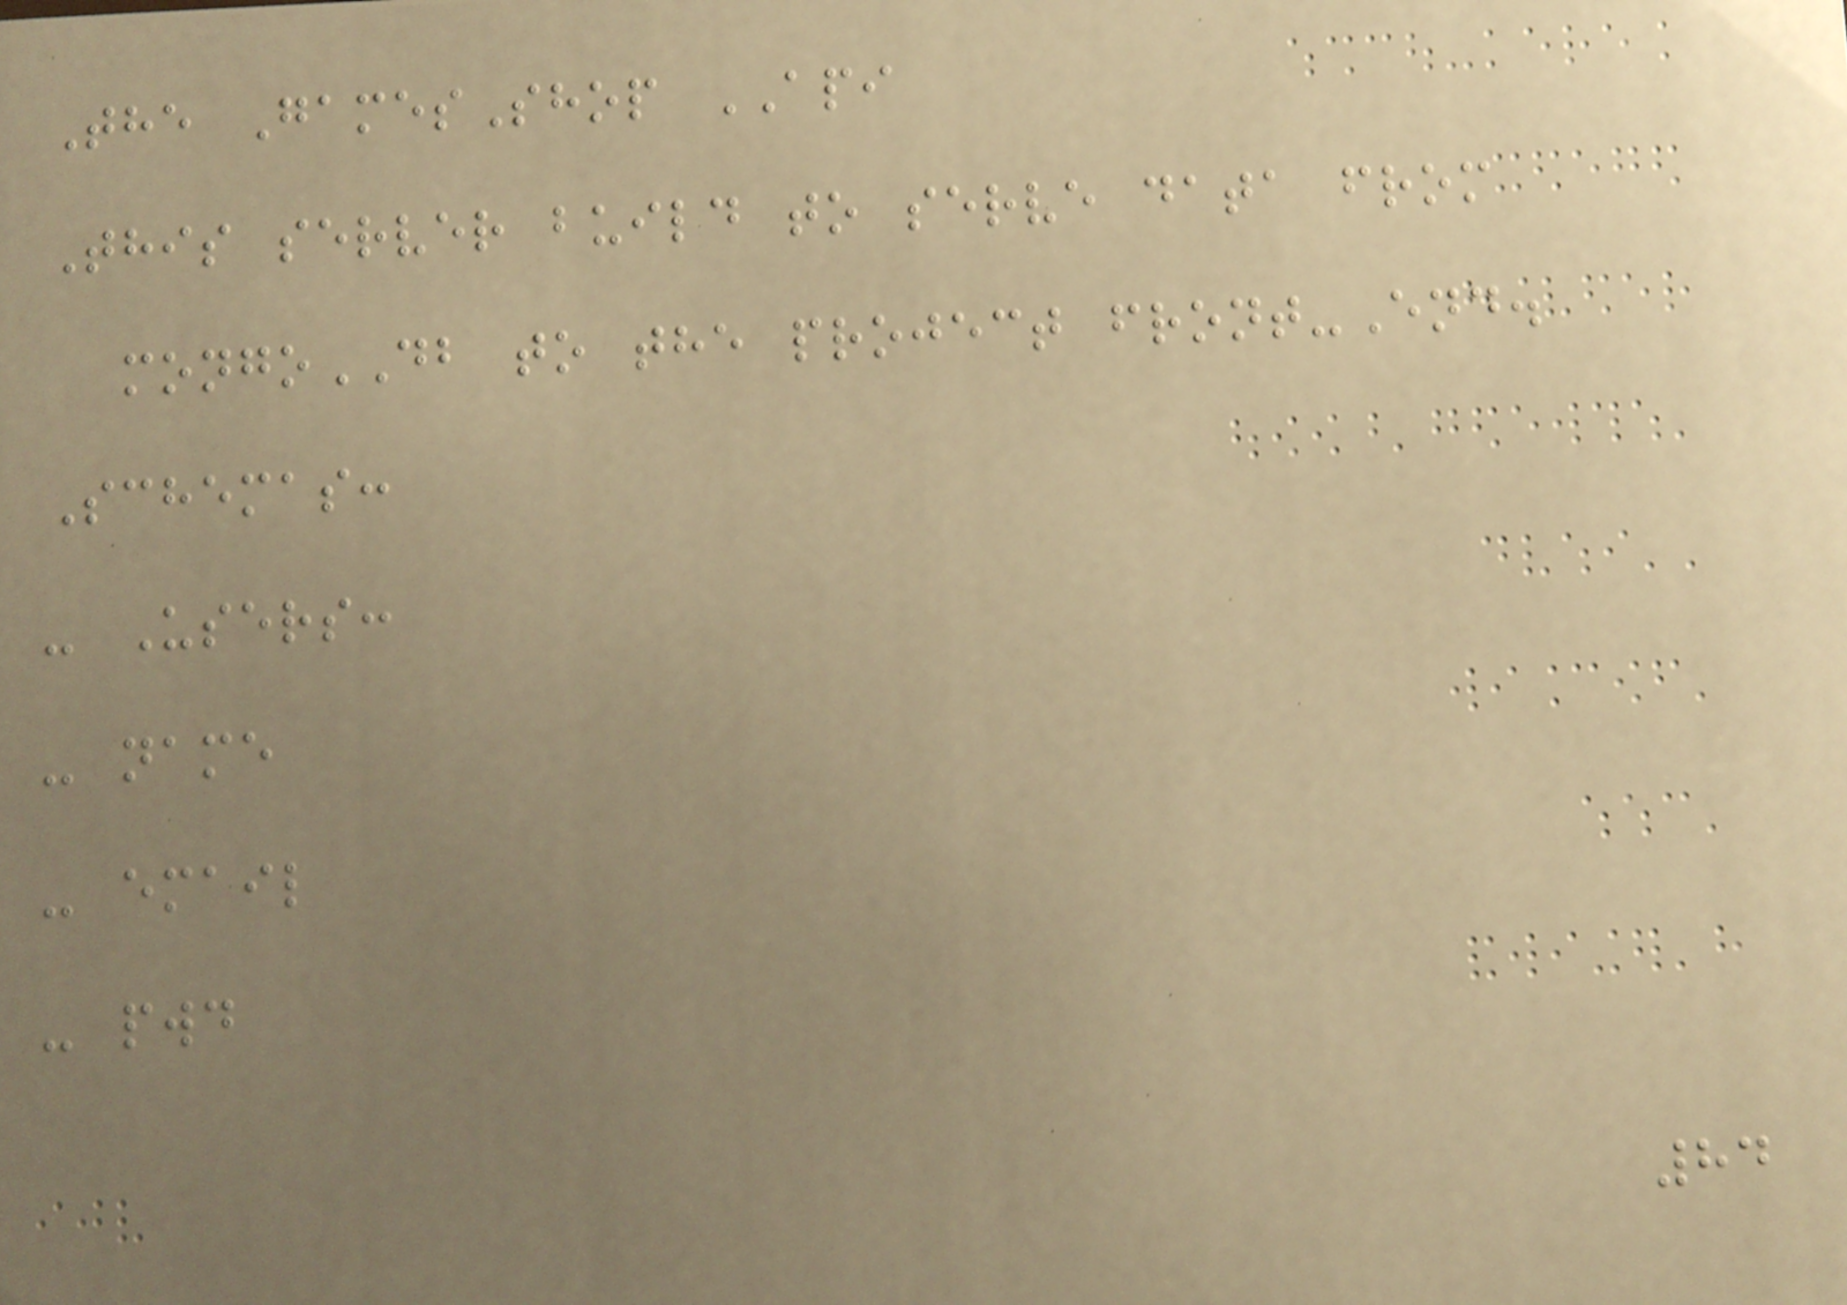The GamesShop API
This server build to serve data from
mongoDB to the project front-End.
Schemas:
- Users:
- name
- email
- pwd
84
